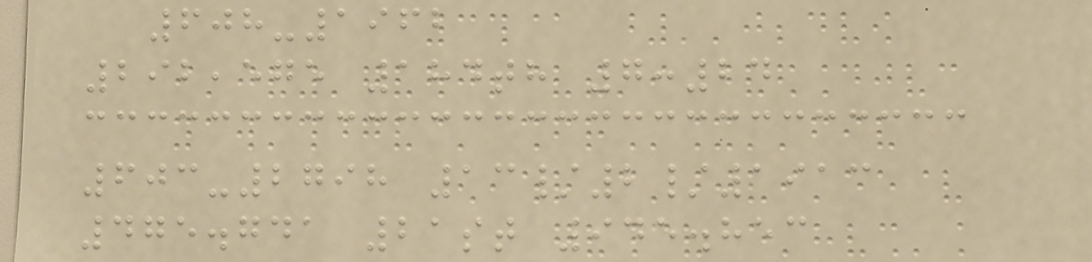608-1962
292,575 184th 7:24
603-2798 13/2/1913
475.741 21st 945.853
